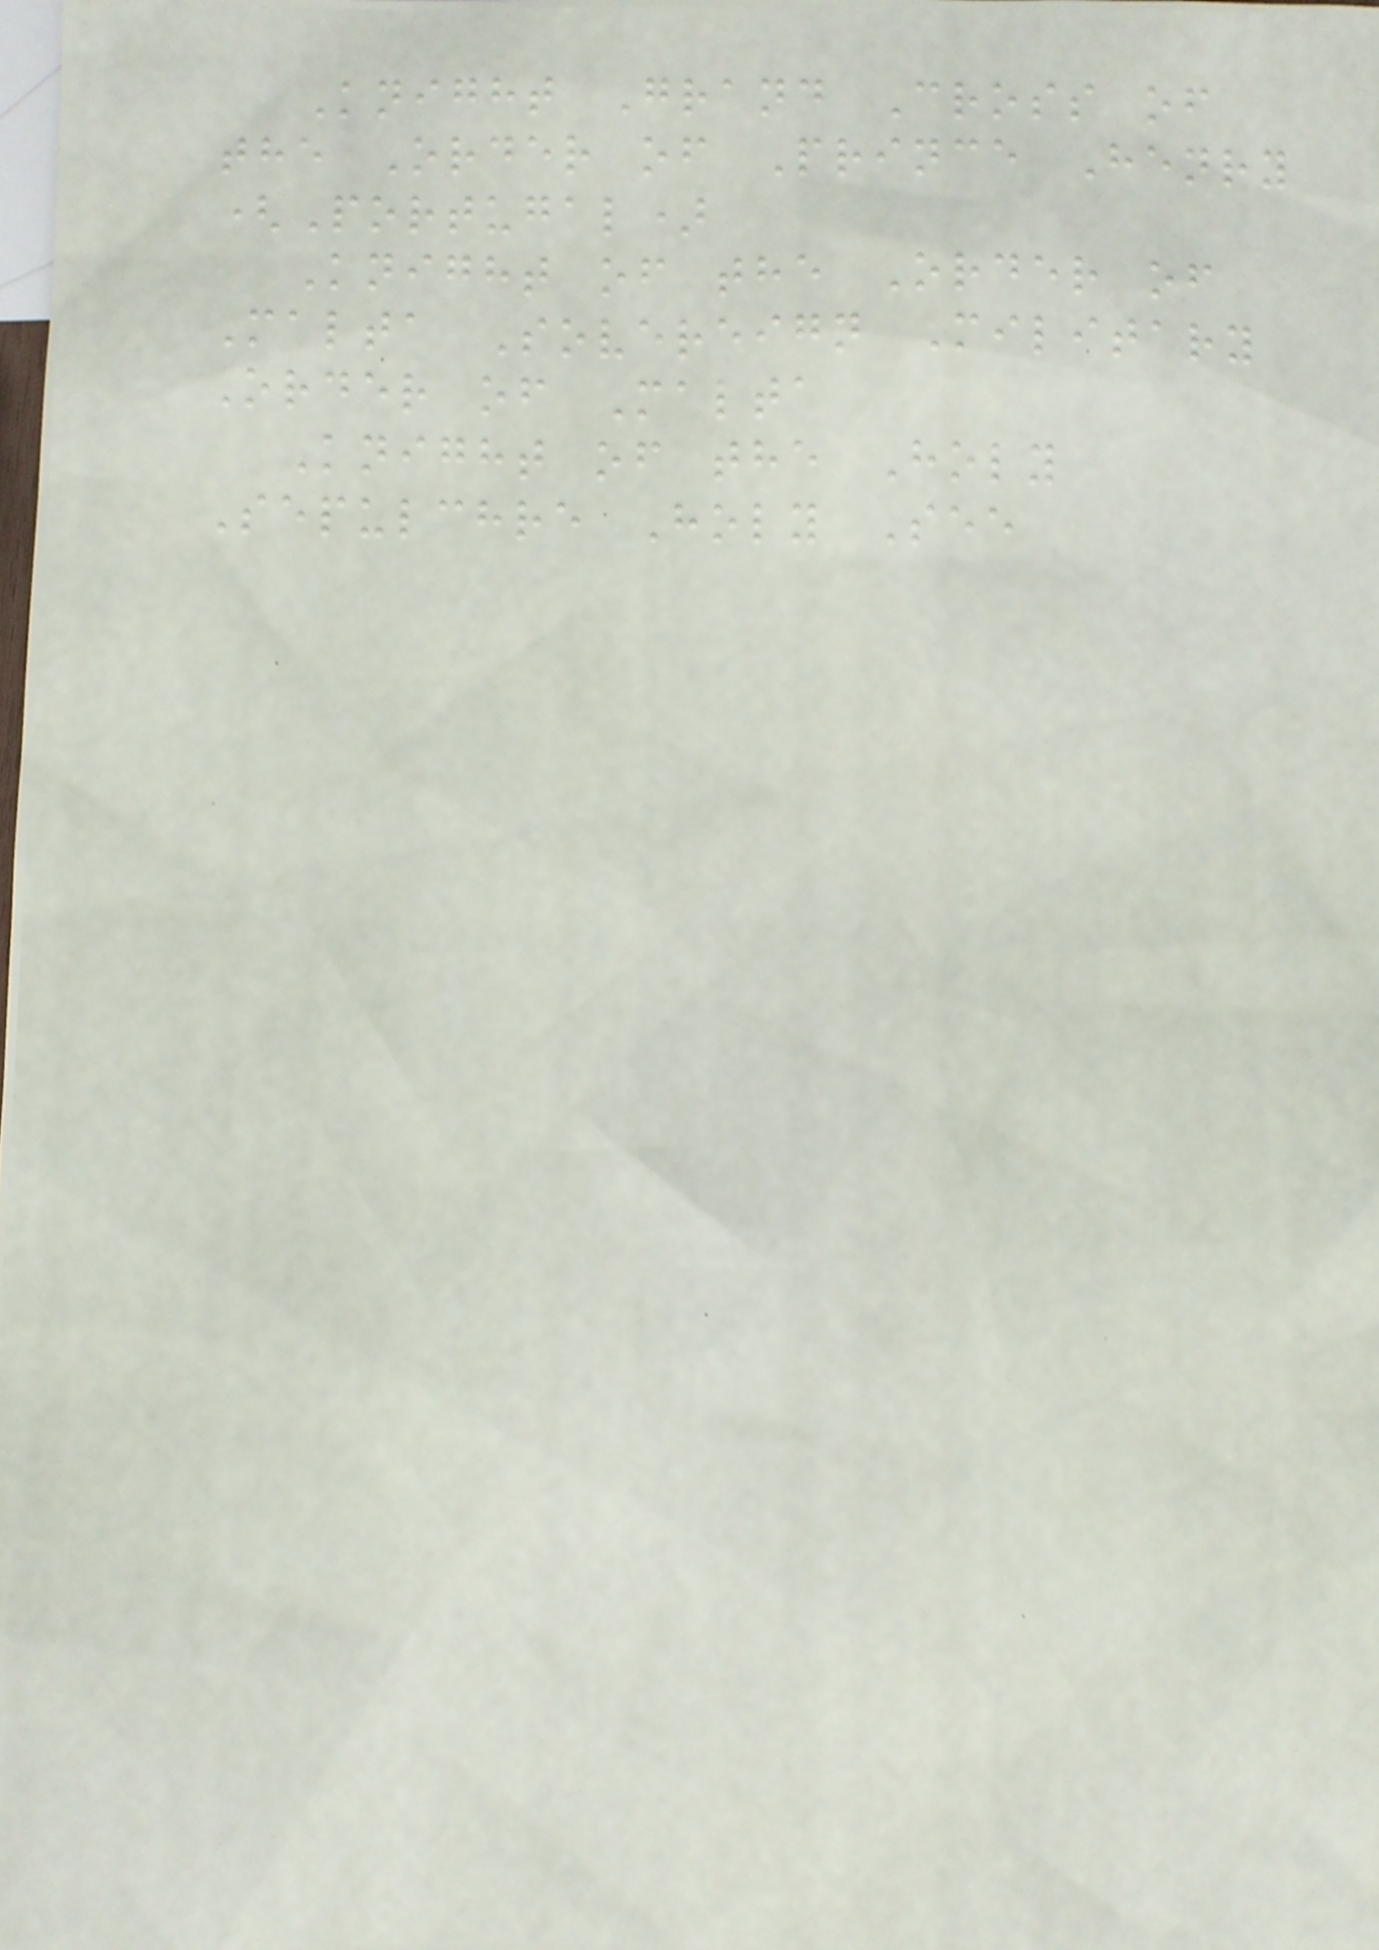Knight Grand Cross of
the Order of Prince Henry
(Portugal)
Knight of the Order of
Malta Sovereign Military
Order of Malta
Knight of the Holy
Sepulchre Holy See
